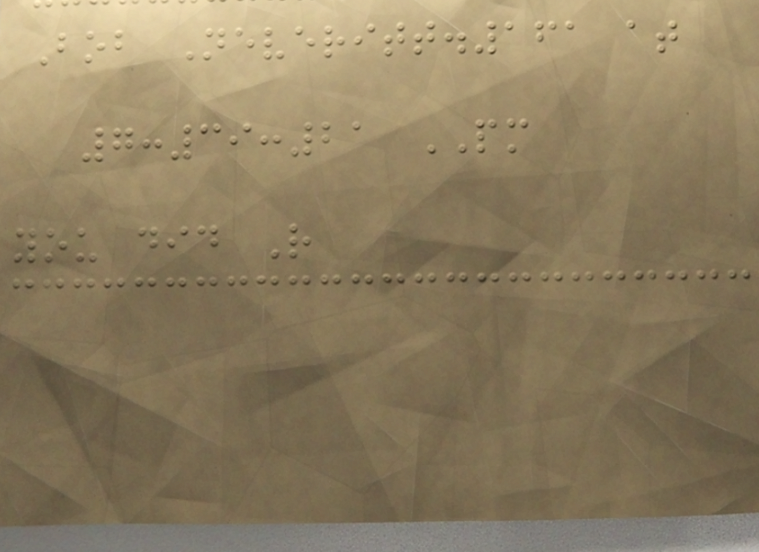Bob Neveritt.161 at
7:39:21 PM
you did R
